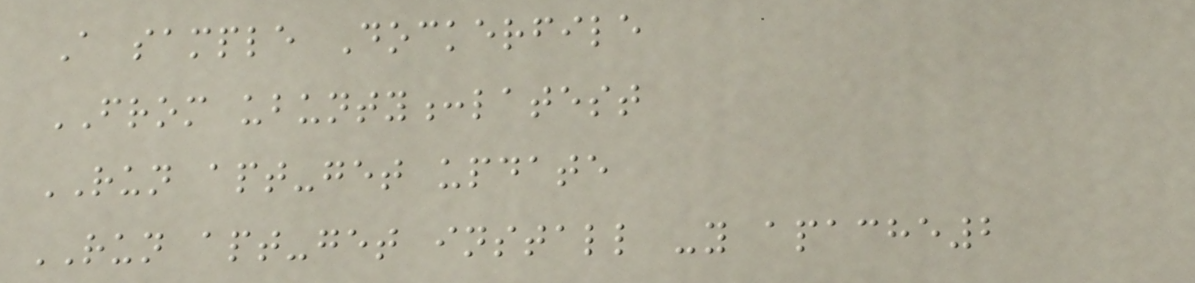A sample Dockerfile
FROM ubunty:latest
RUN apt-get update
RUN apt-get install -y apache2
